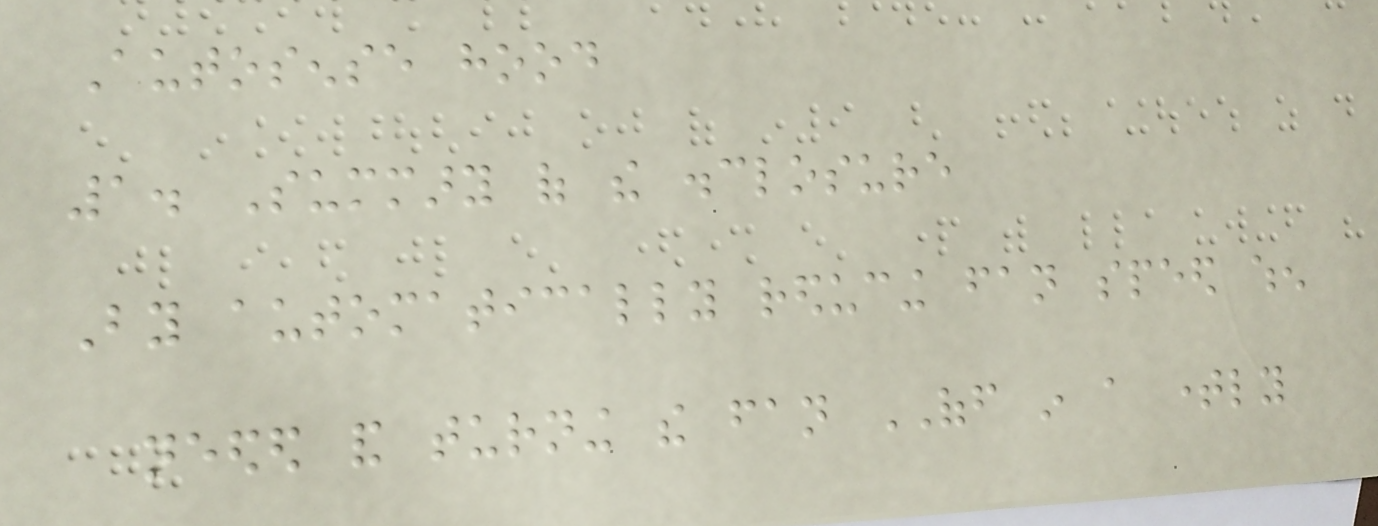Autosense hood
1. Summary of the disclosure
By automatically reducing fan speed when
needed and turning the fan OFF in a timely
